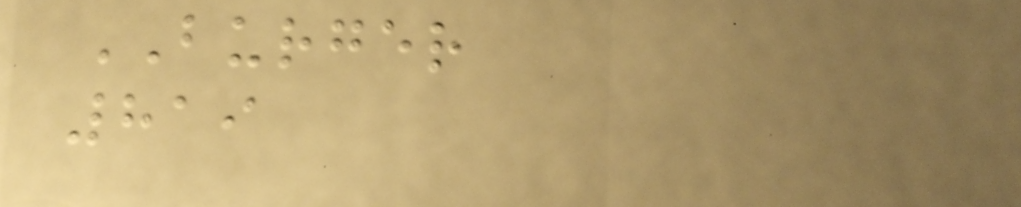BURGER
819
